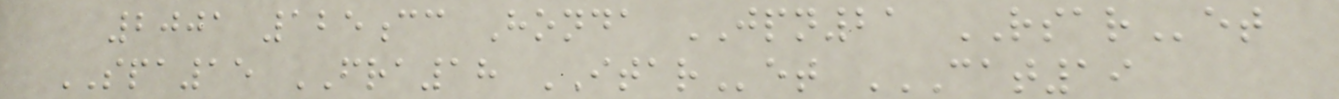2001 125cc Honda JPN21 RSARet
SPA15 FRA18 ITARet CAT19
